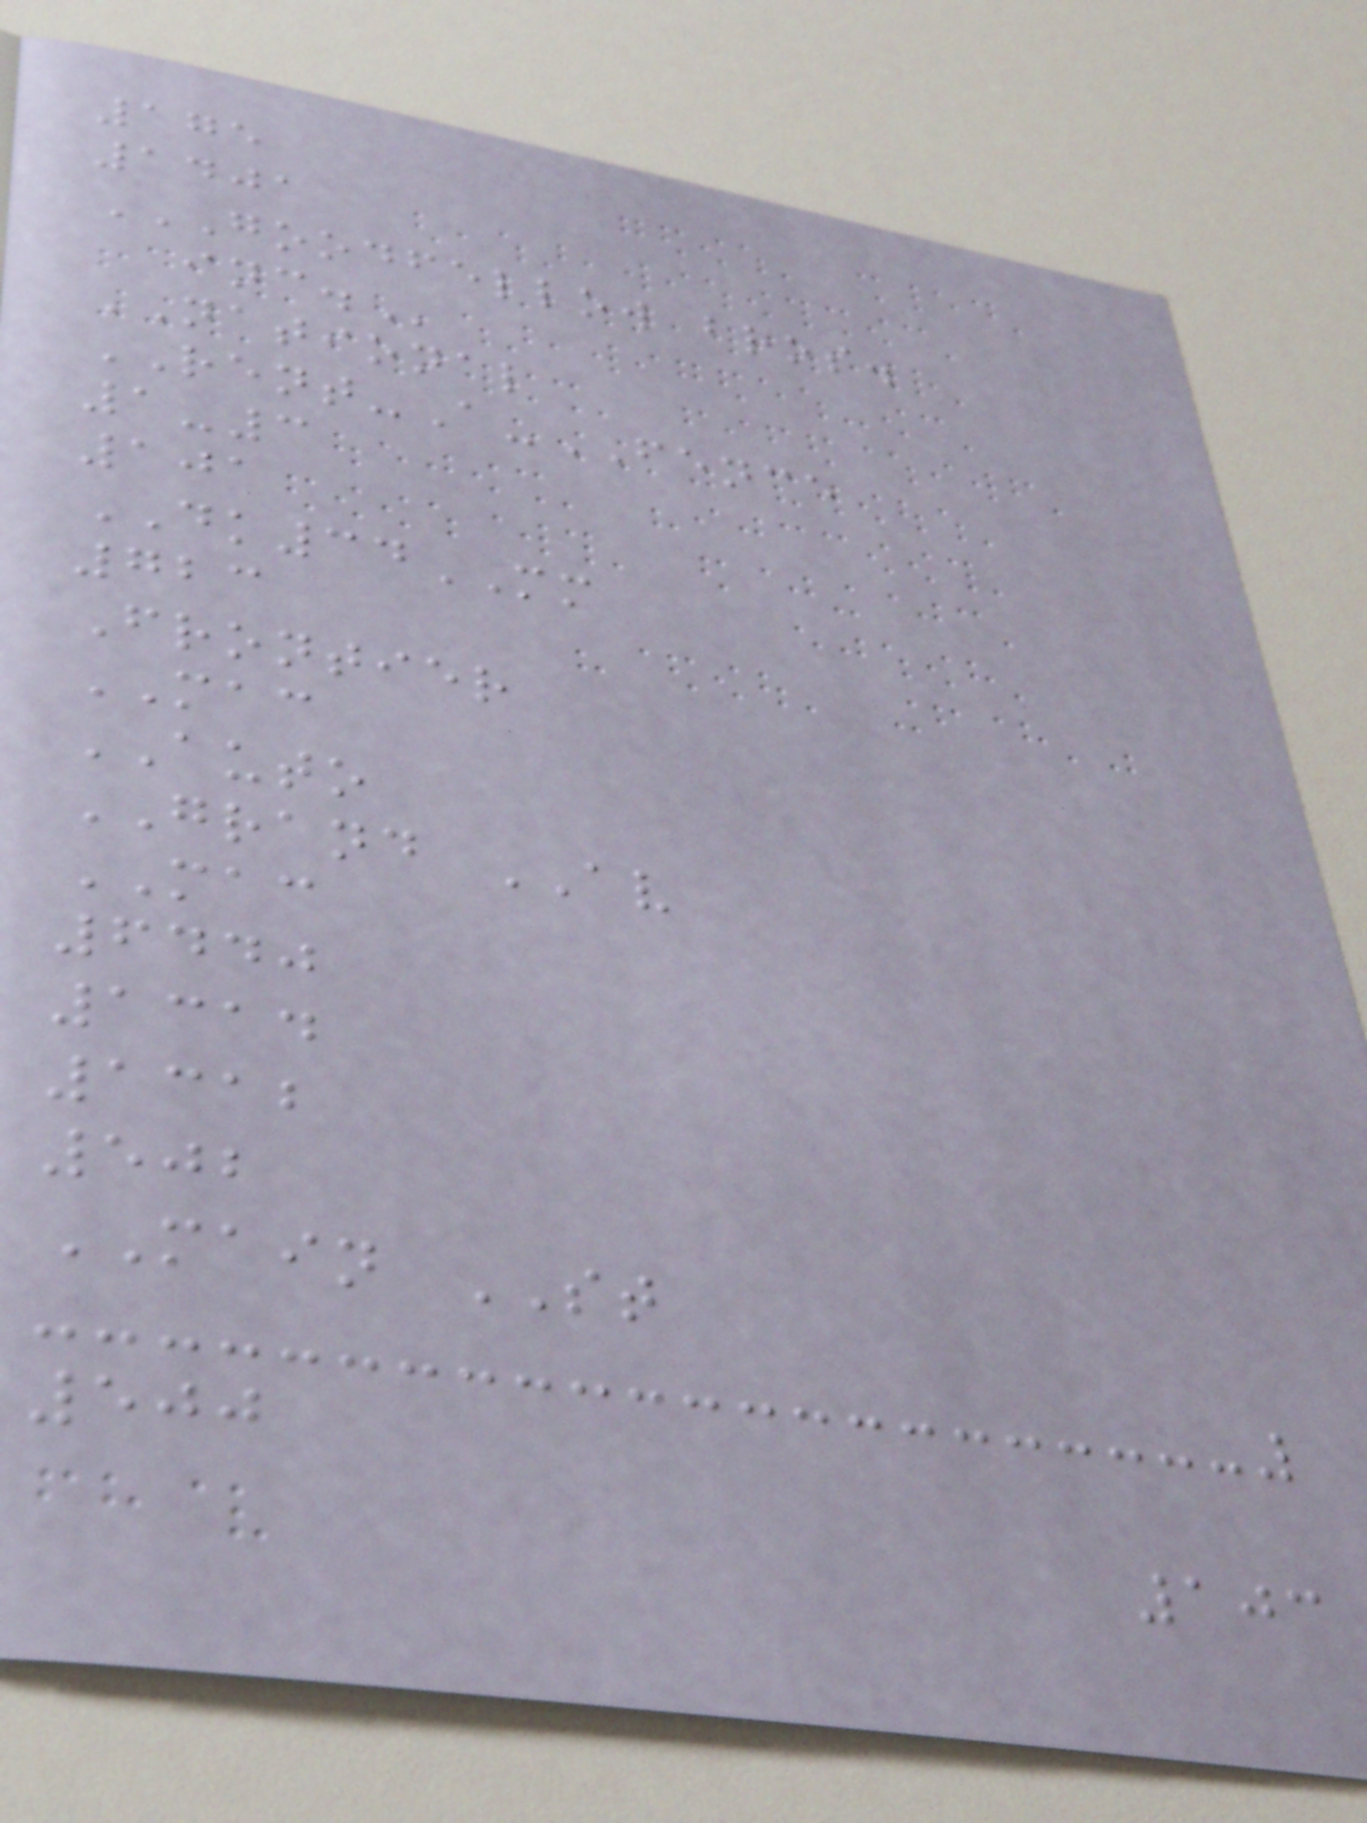175
1401
GOODFELLOW BROS.
INC.
NATIONAL
RENT-A-FENCE
1-3
101
DK34MM
723
Frontier
MAC
AUTO
GRAND AV
MAC
6440
1314
1312
502
MAIN ST
500
103
